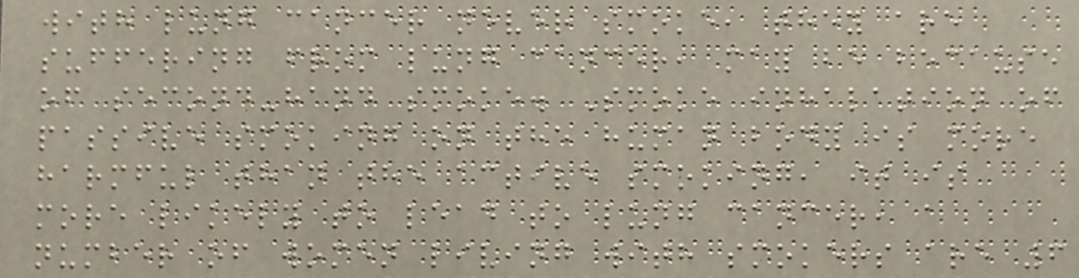with lung cancer never smoke, they are
suffering from lung cancer, may be because
of second-hand smoke. Smoke inhalation of
passive smoking on the human body is more
harmful than the active smoking, it is
more likely to lead to lung cancer, a
number of women living with smokers are 6
